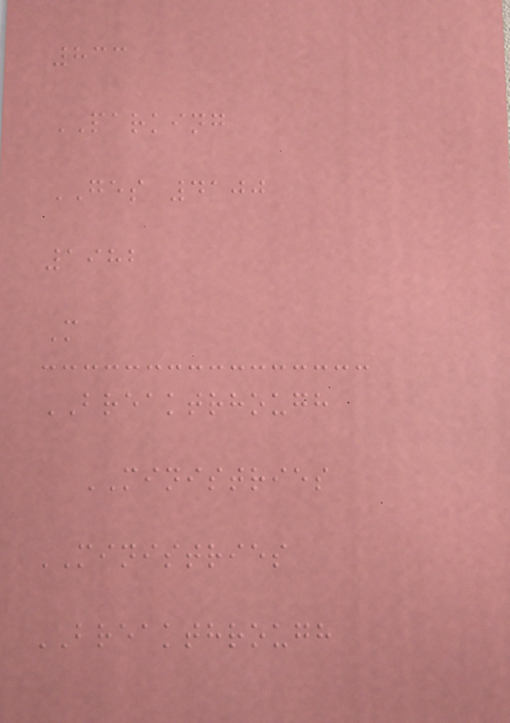833
PARKING
GES 4100
1982
M
BREAKTRHOUGH
MINISTRIES
MINISTRIES
BREAKTHROUGH
